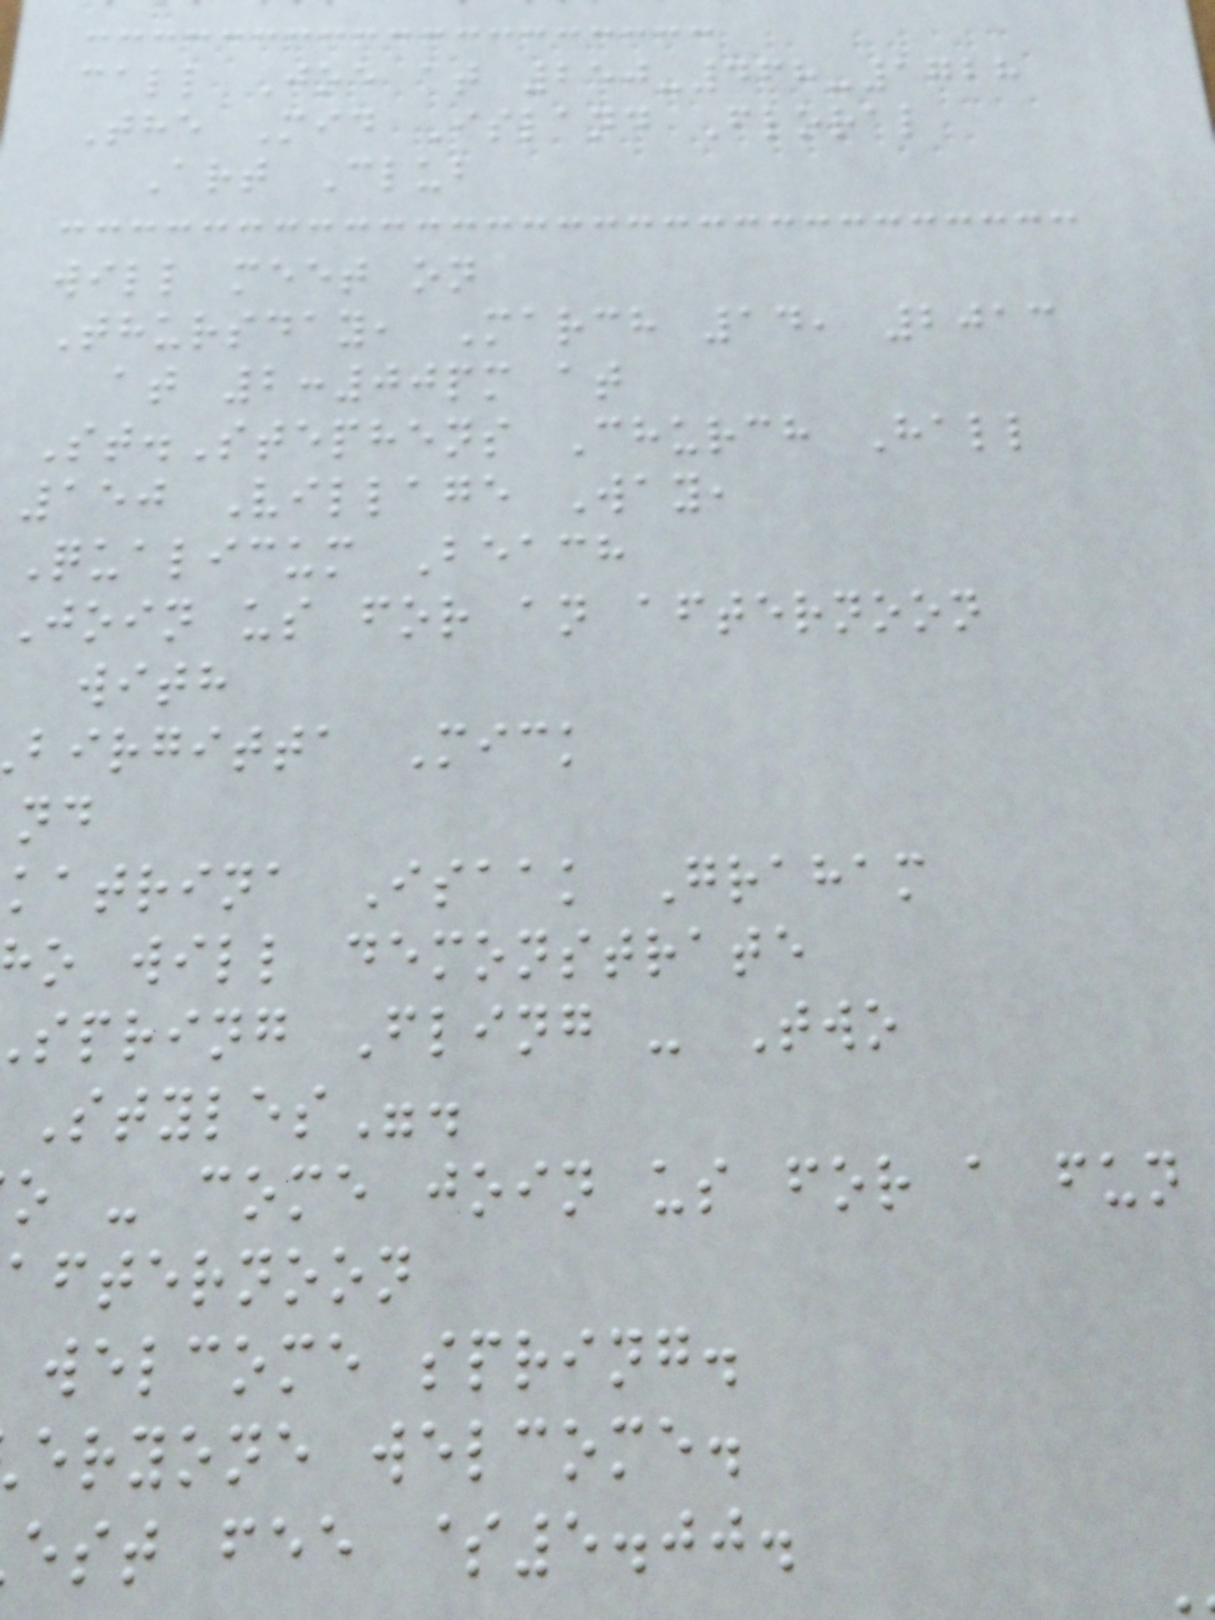call Joe at 250-468-1728
The Mid Island Floral
Art Club
will meet on
Thursday, March 14, 2013
at 2:00pm at
St.Stephens Church Hall
150 Village Way,
Qualicum Beach
Join us for an afternoon
with
birgitta Mick
katrina Isaak Graham
o will demonstrate
spring Fling - Two
Styles".
o - come join us for a fun
afternoon
welcome spring.
eryone welcome.
est fee $5.00.
